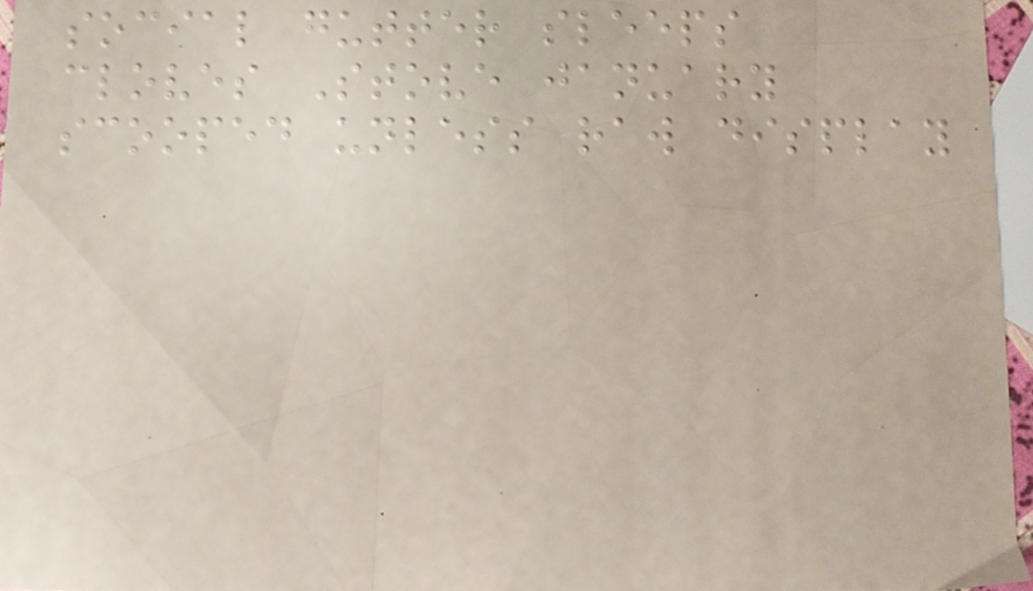social gutter sleeps
cloves Stove january
scooped unless raw display
